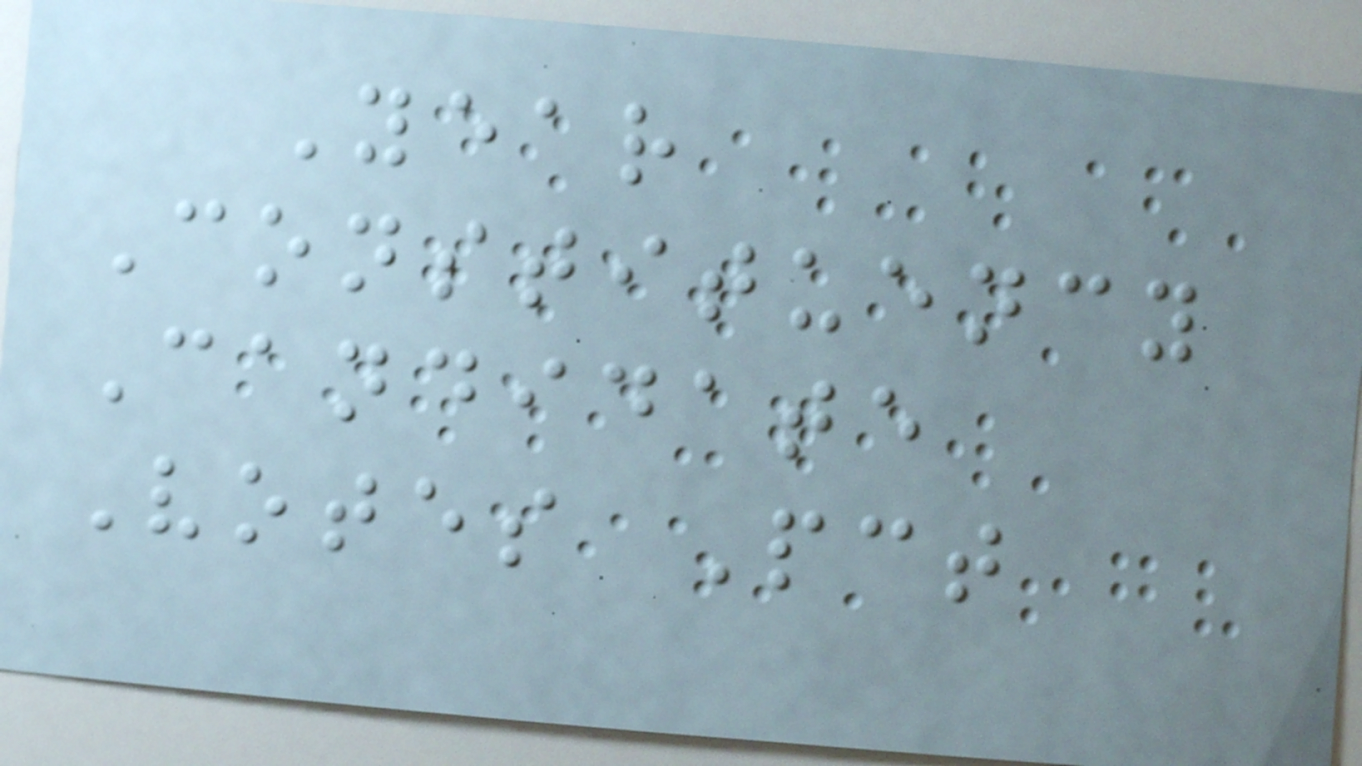Year
Constituency
Candidate
Votes Pct
